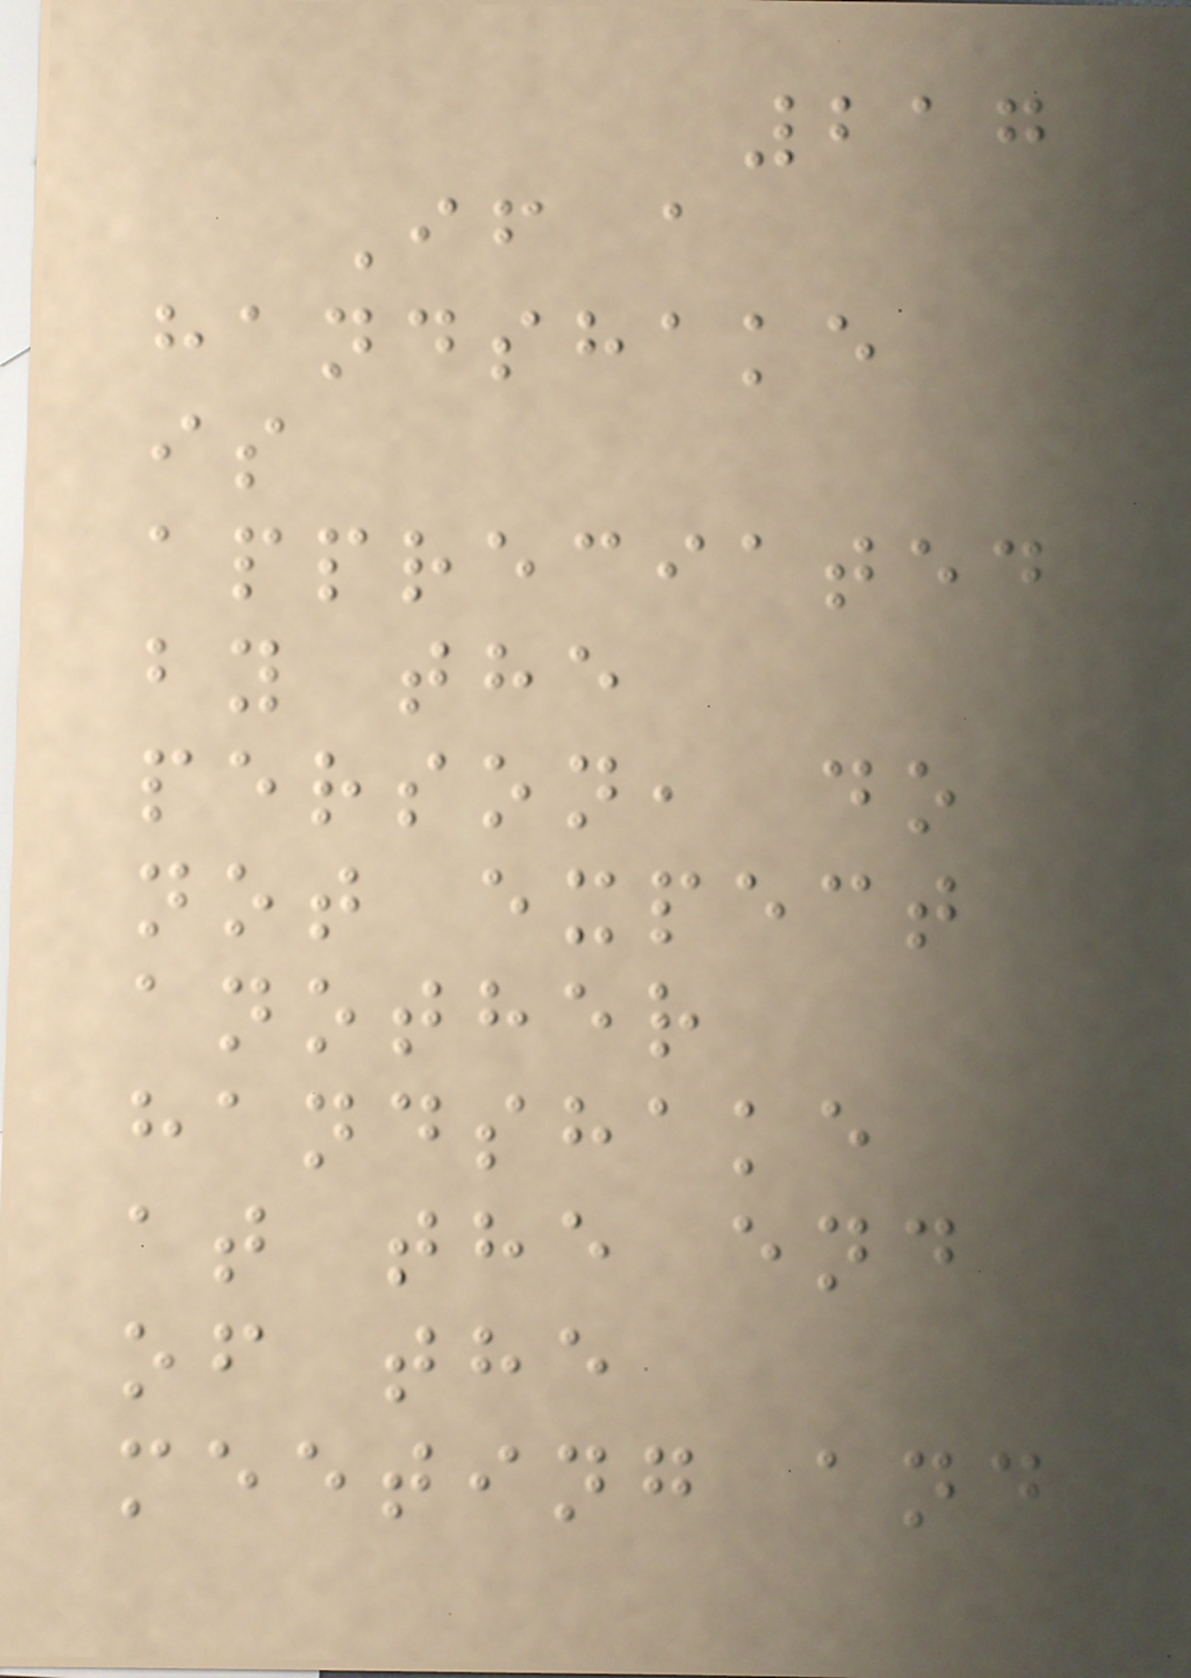217
If a
handshake
is
appreciated
by the
person, do
not expect
another
handshake
at the end
of the
meeting and
